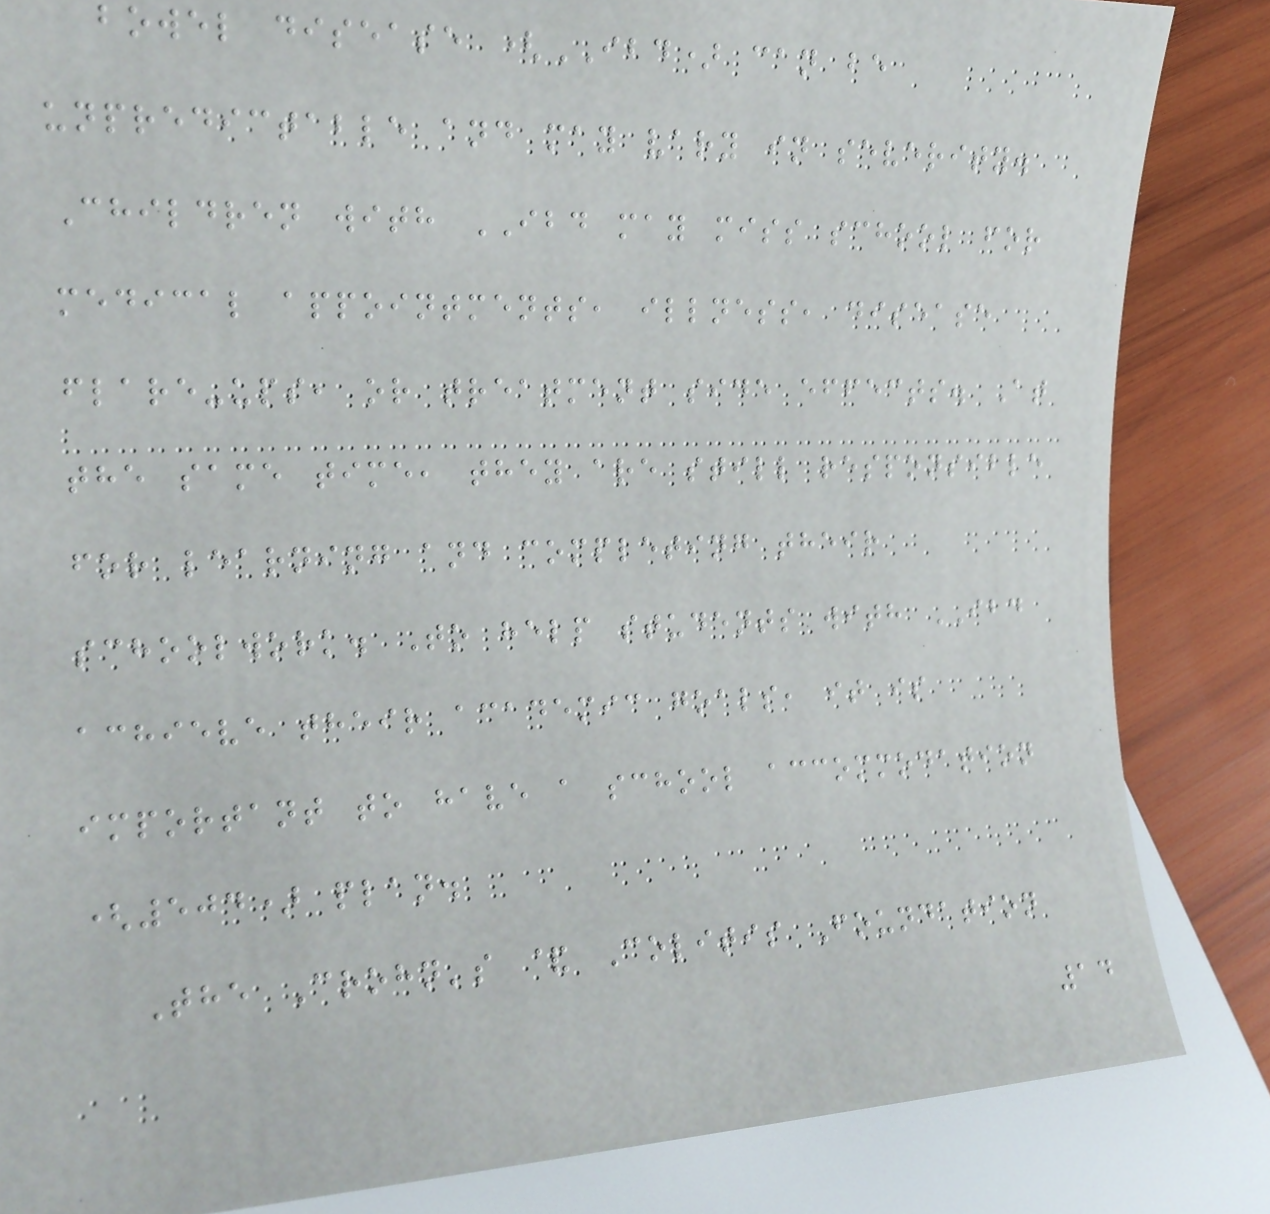bowel disease (IBD) can be
unpredictable and may vary in severity.
Children with IBD may miss school for
medical appointments, illness, disease
flare-ups, or treatment side effects. At
the same time, they are still responsible
for learning and completing their
schoolwork. To help students with IBD
achieve their academic goals, it is
important to have a school accommodation
(504) plan.
The Crohn's & Colitis Foundation
14
